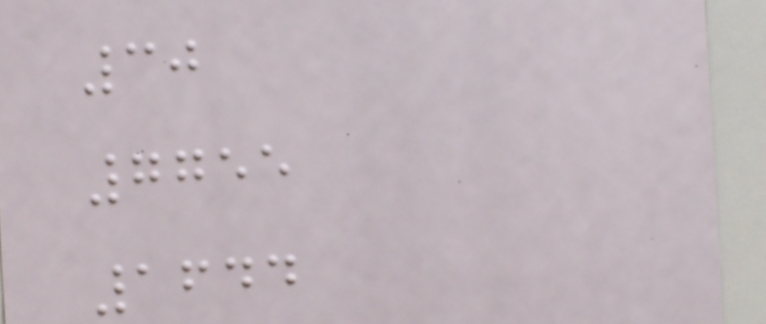30
7755
1644
